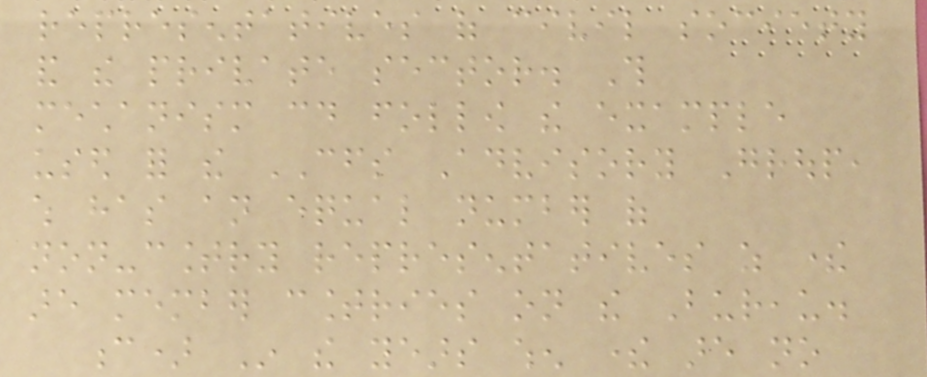representatives of civil society
and the private sector. This
mechanism could follow the example
used for the CFS Advisory Group,
which has an equal number of
non-country representatives as there
are member countries on the Bureau.
c) In the years when there are no
